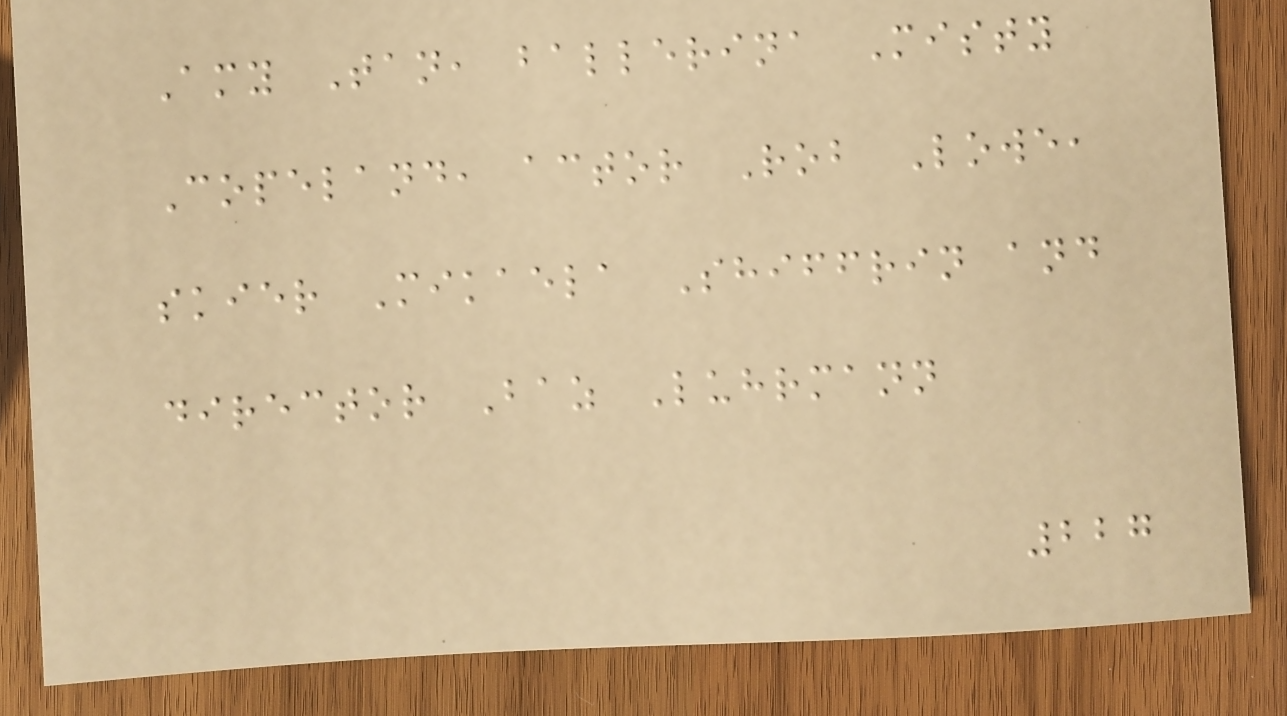Amy Tan, ballerina Misty
Copeland, actor Rob Lowe,
skier Mikaela Shiffrin and
director Baz Luhrmann
227
